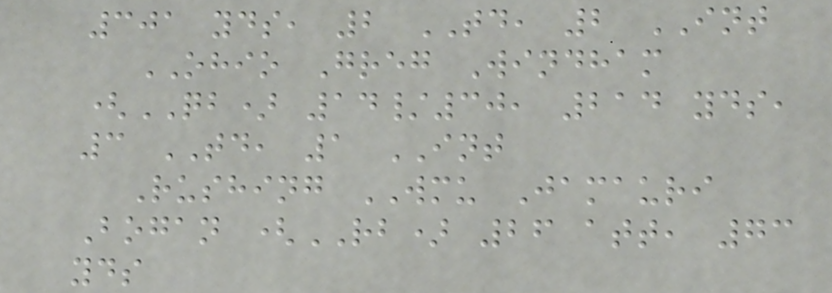301 yds, 2 TD, 2 INT
OHIO Greg Windham
(QB) 14/30, 214 yds,
3 TD, 1 INT
Rushing WMU Jamauri
Bogan (RB) 26 att, 73
yds
